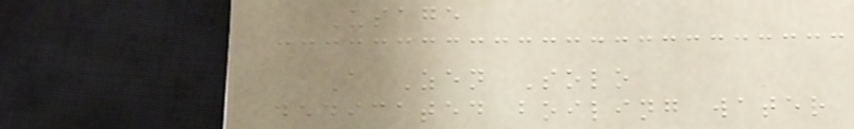Usage
A Zen Solo
dedicated boiling water
